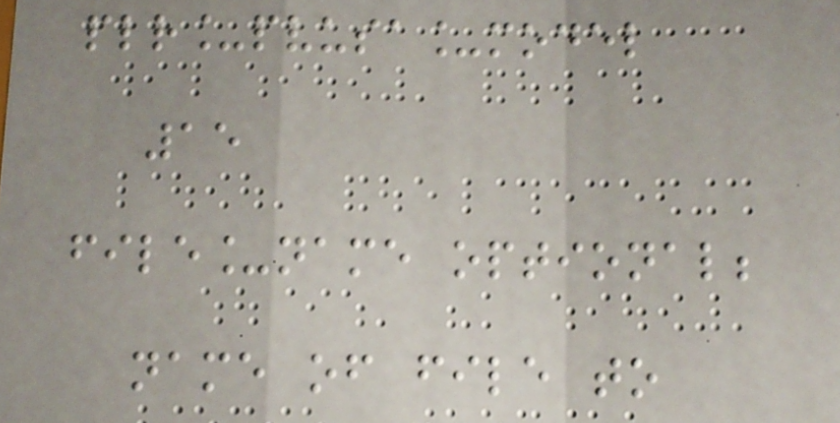plr_pvusa_model
15
file_name optional;
name of file to
